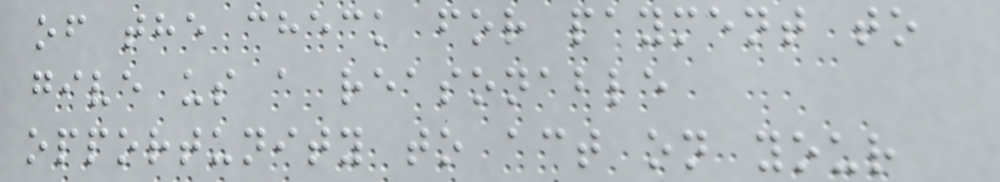of the check for payment to
give us a reasonable
opportunity to act on your
